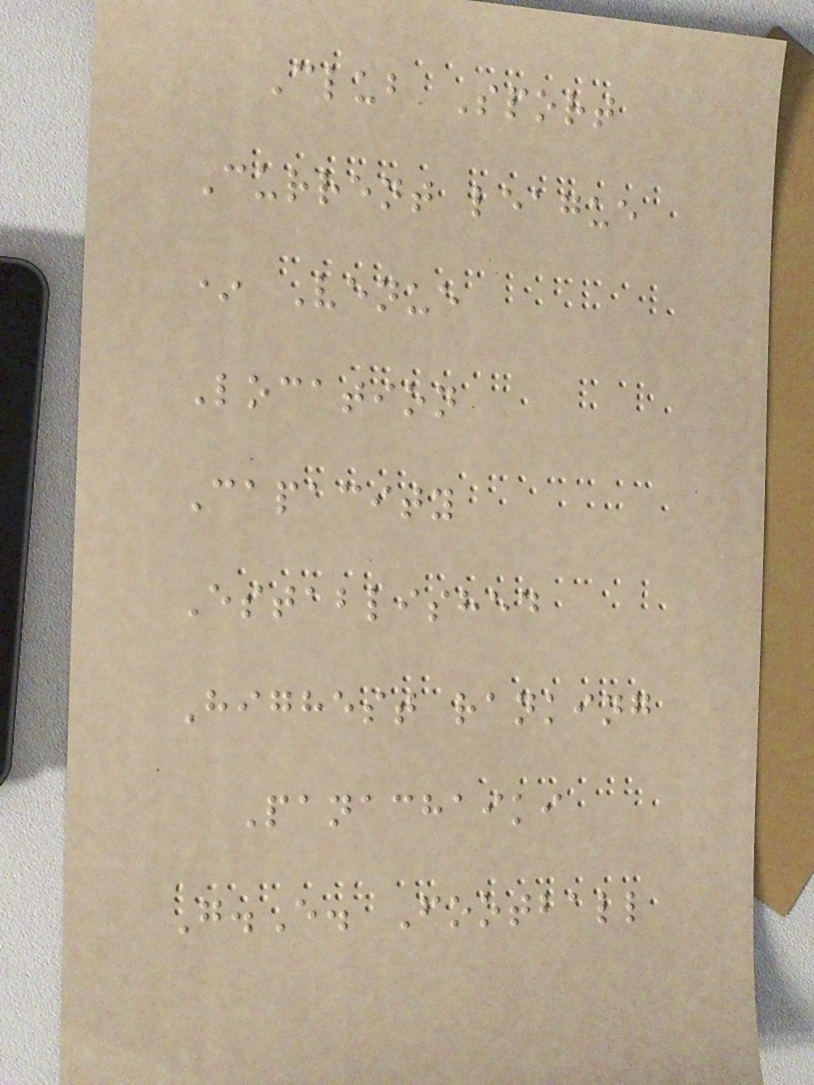Club Sport
Current league
* Venue
Location
Capacity
Established
Highest ranking
Panachaiki
G.E. Football
